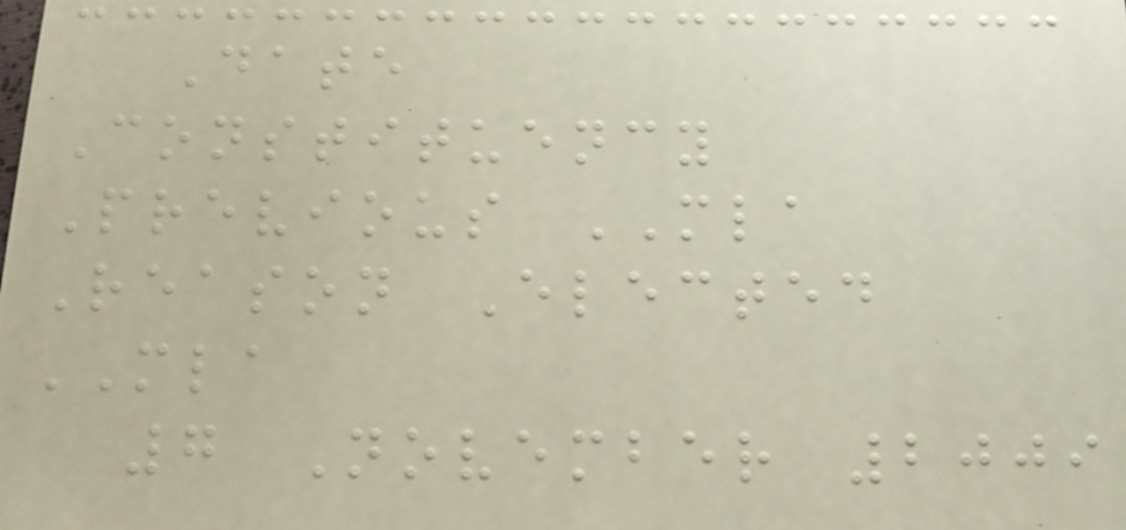Date
Constituency
Previous MLA
Reason Elected
MLA
7 November 2009
